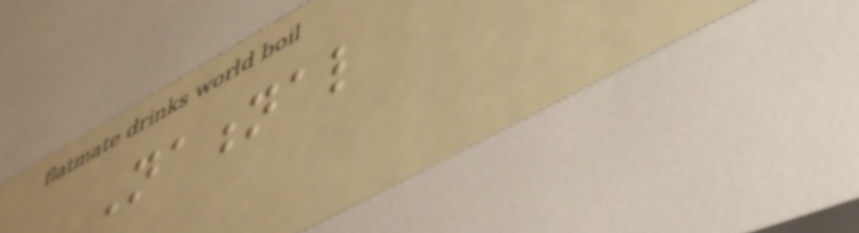National
